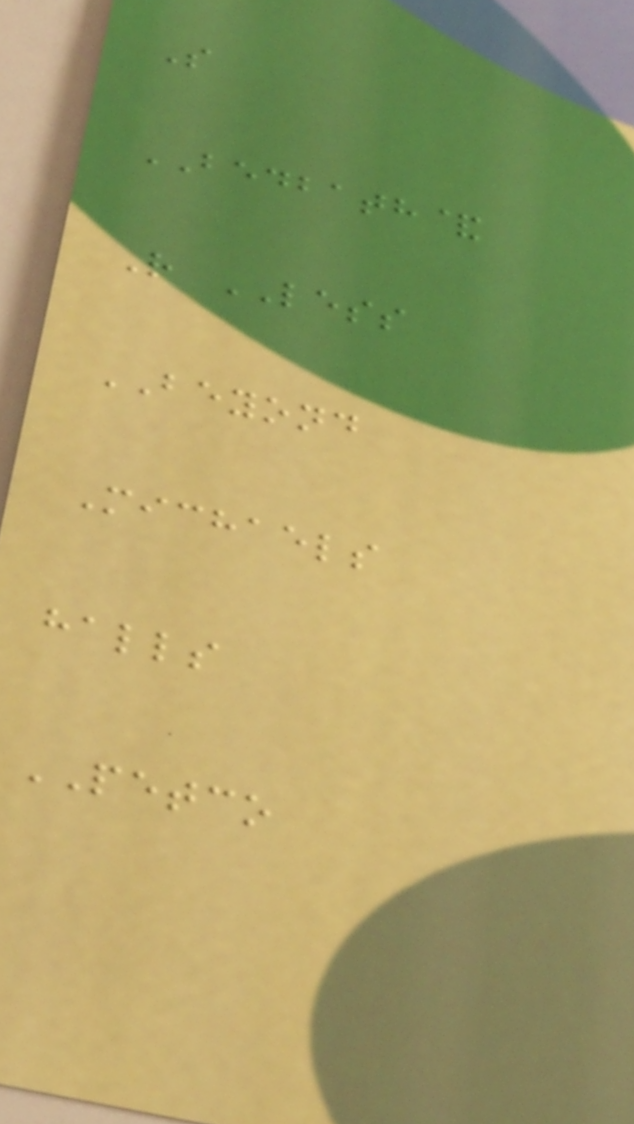S
BEDBATH&
R LESS
BEYOND
Michaels
halls
PETCO
